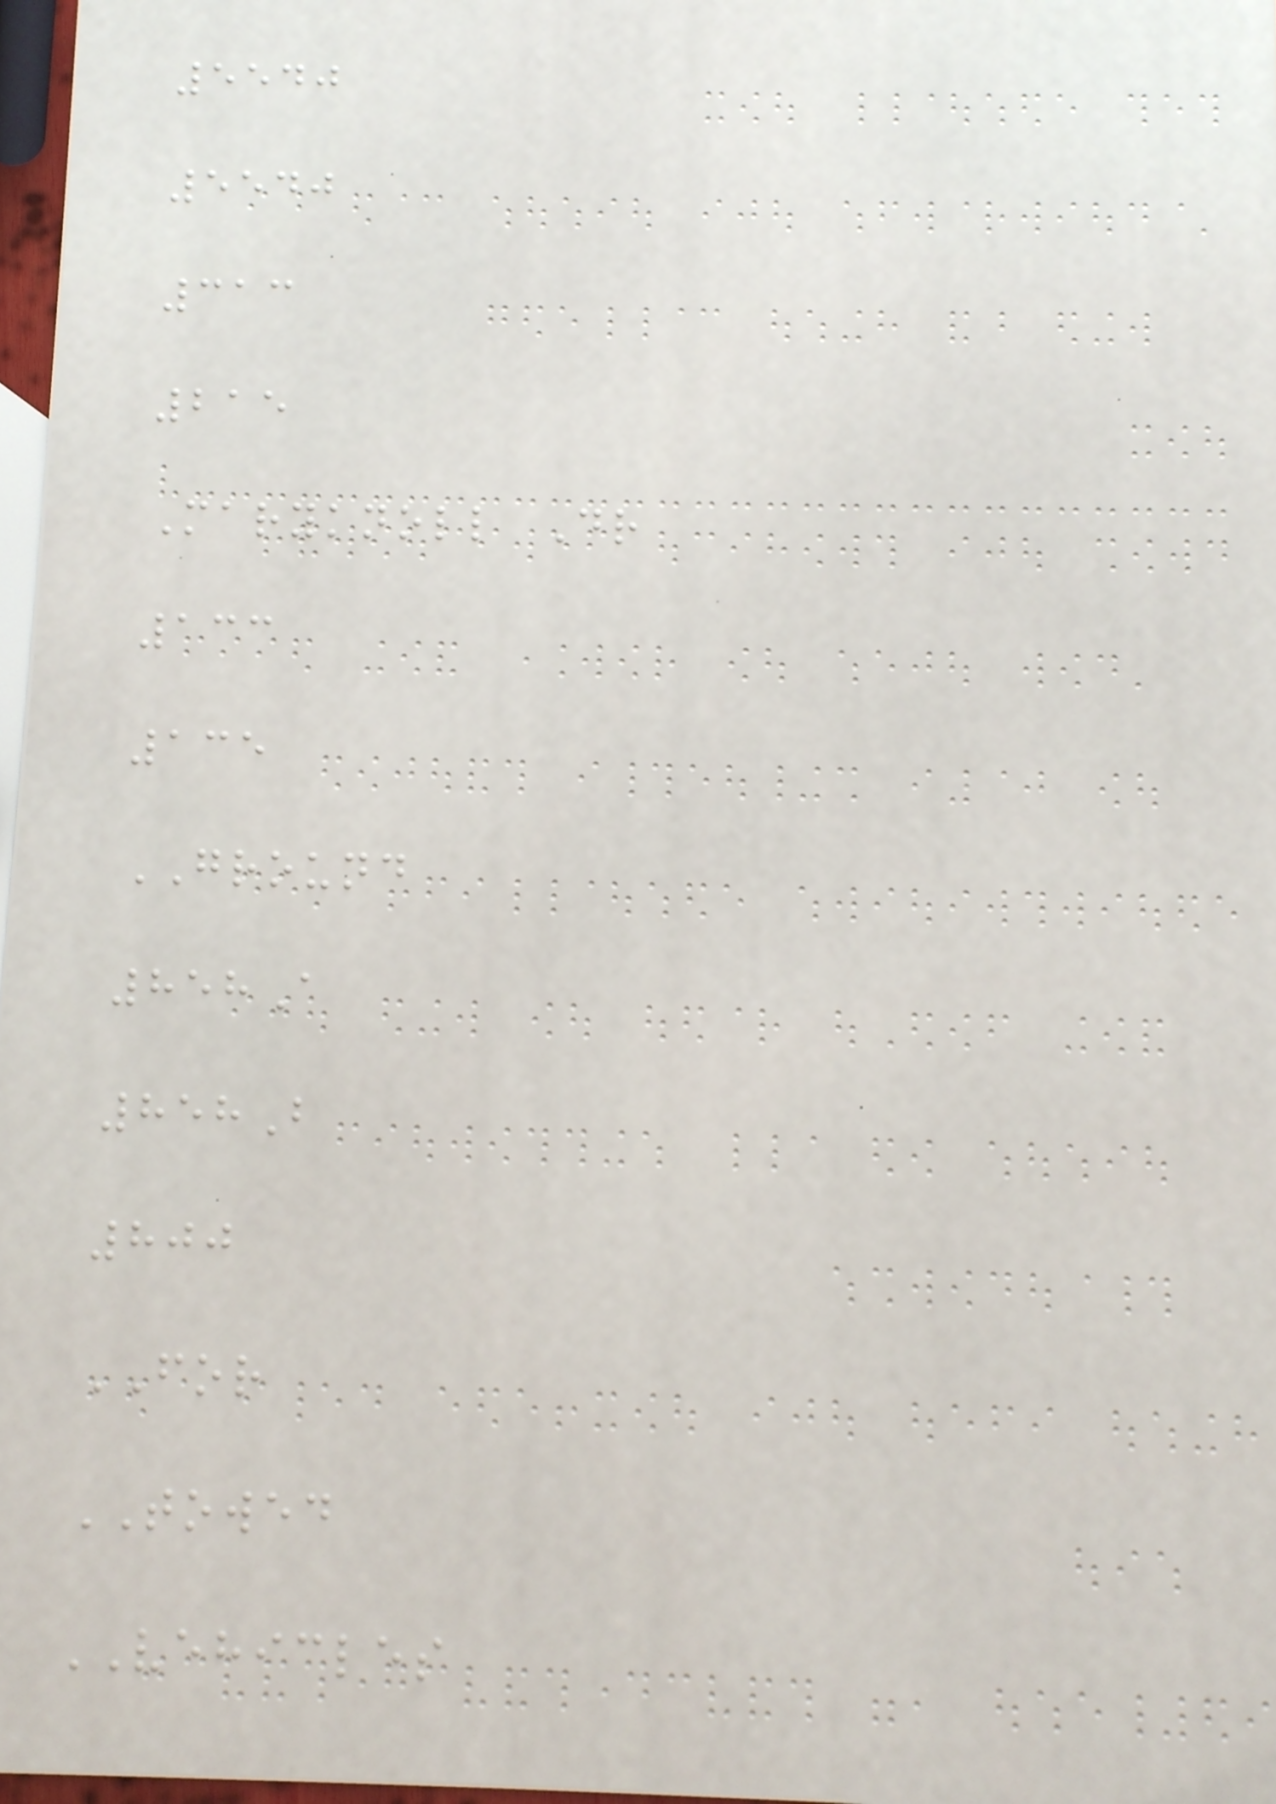5540
5540
313
215
Maryknoll Dr
133
135
GROUND
858A
858B
800
FOR
TOWED
VEHICLES
